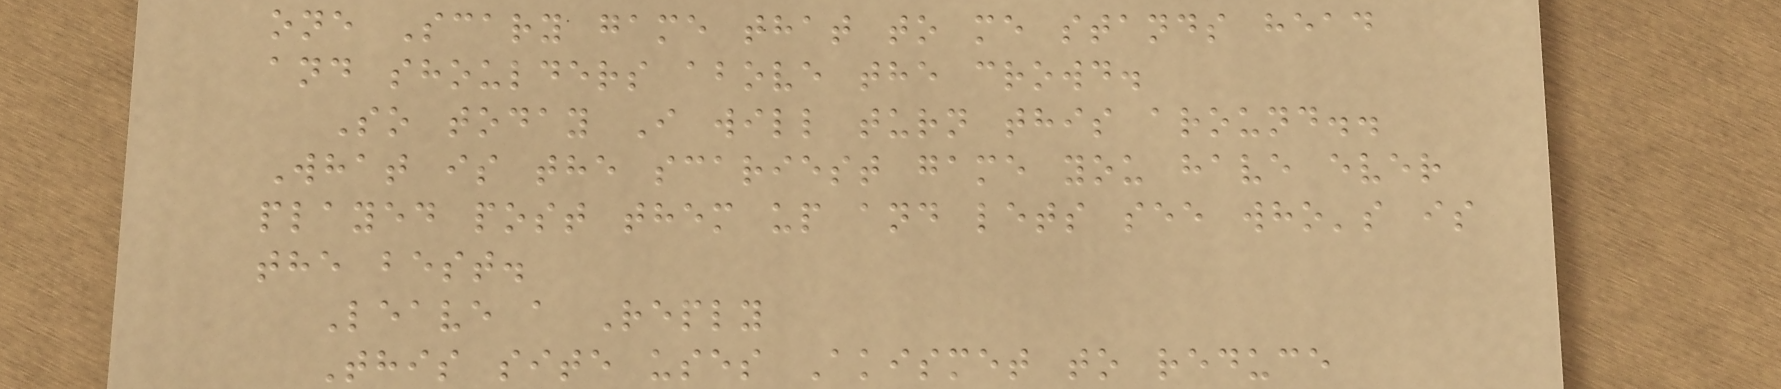one Scary game that to me stands head
and shoulders above the crowd.
So today I will turn this around..
What is the scariest game you have ever
played post them up and lets see who's is
the best.
Leave a Reply
This site uses Akismet to reduce
